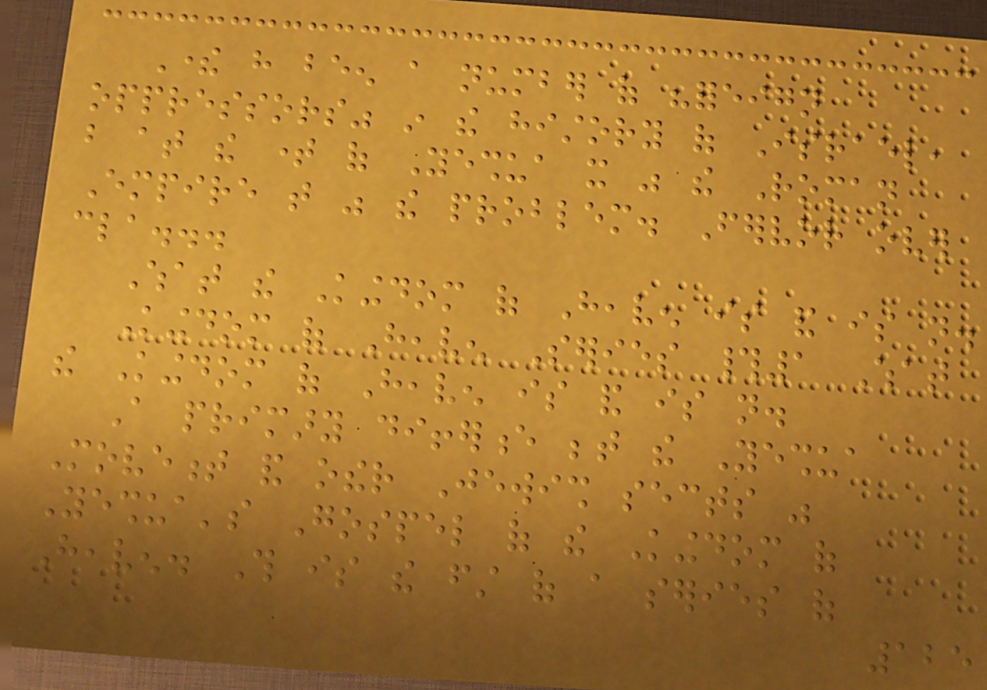There have been a number of "foreign
oppressors" in the history of Israel,
but at the time of Yeshua it was the Roman
Empire that was the problem. Fervor over
cla...
What the Kingdom of Heaven is and is not.
Kingdom of Heaven Series #1 What
the Kingdom of Heaven is and is not.
A primary difference between the Yeshua
Movement and other Jewish sects was
Yeshua's Gospel of the Kingdom of
Heaven. This is the first of a series of
125
